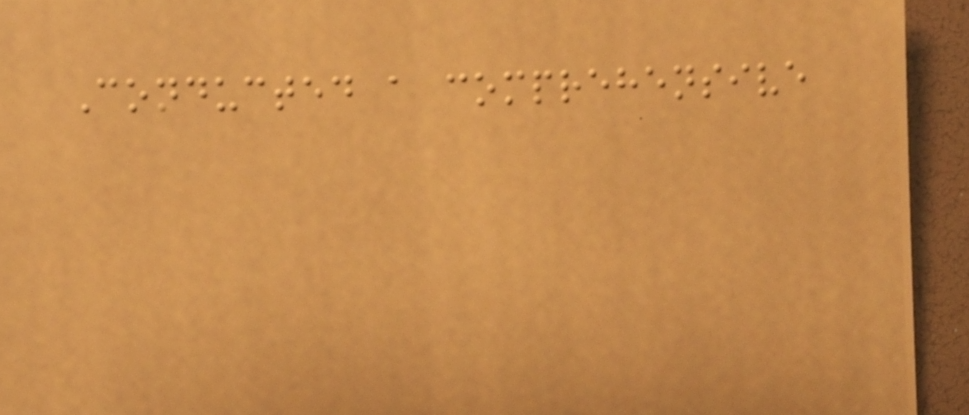Conducted a comprehensive
